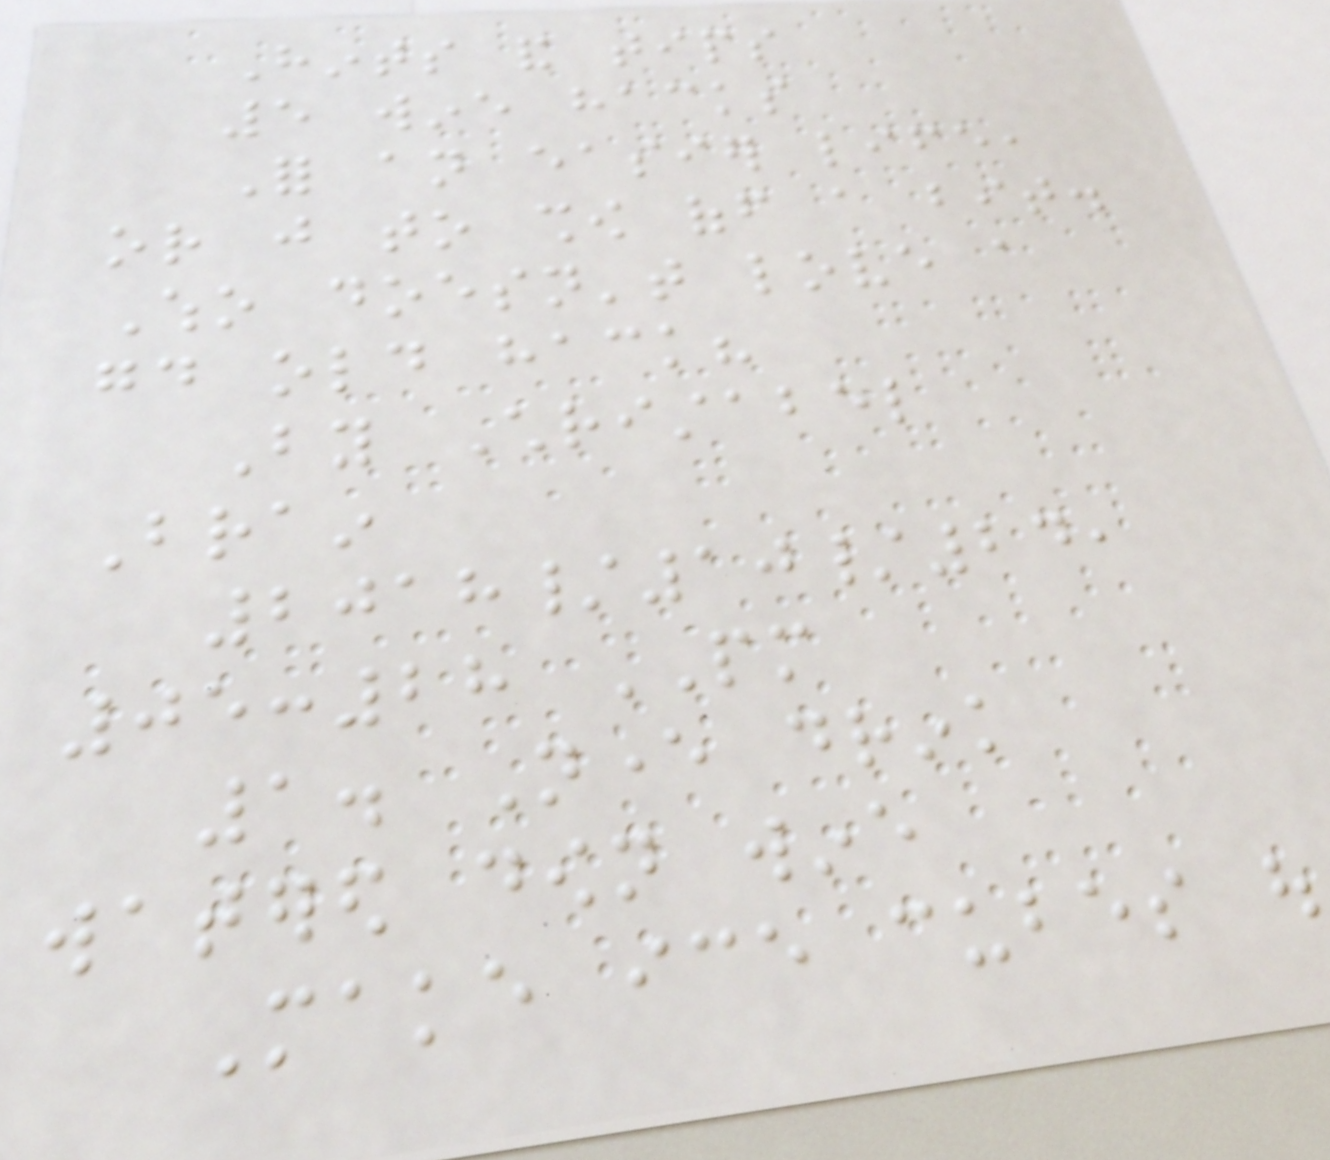Hints and tips
5 wine hacks
For an easier life,
or just to show off a bit.
Who doesn't love a
good old hack?
By Christabel
Brain
2018/10/24,
05:28 PM
1. Never drink
watered down wine
Make ice cubes out
